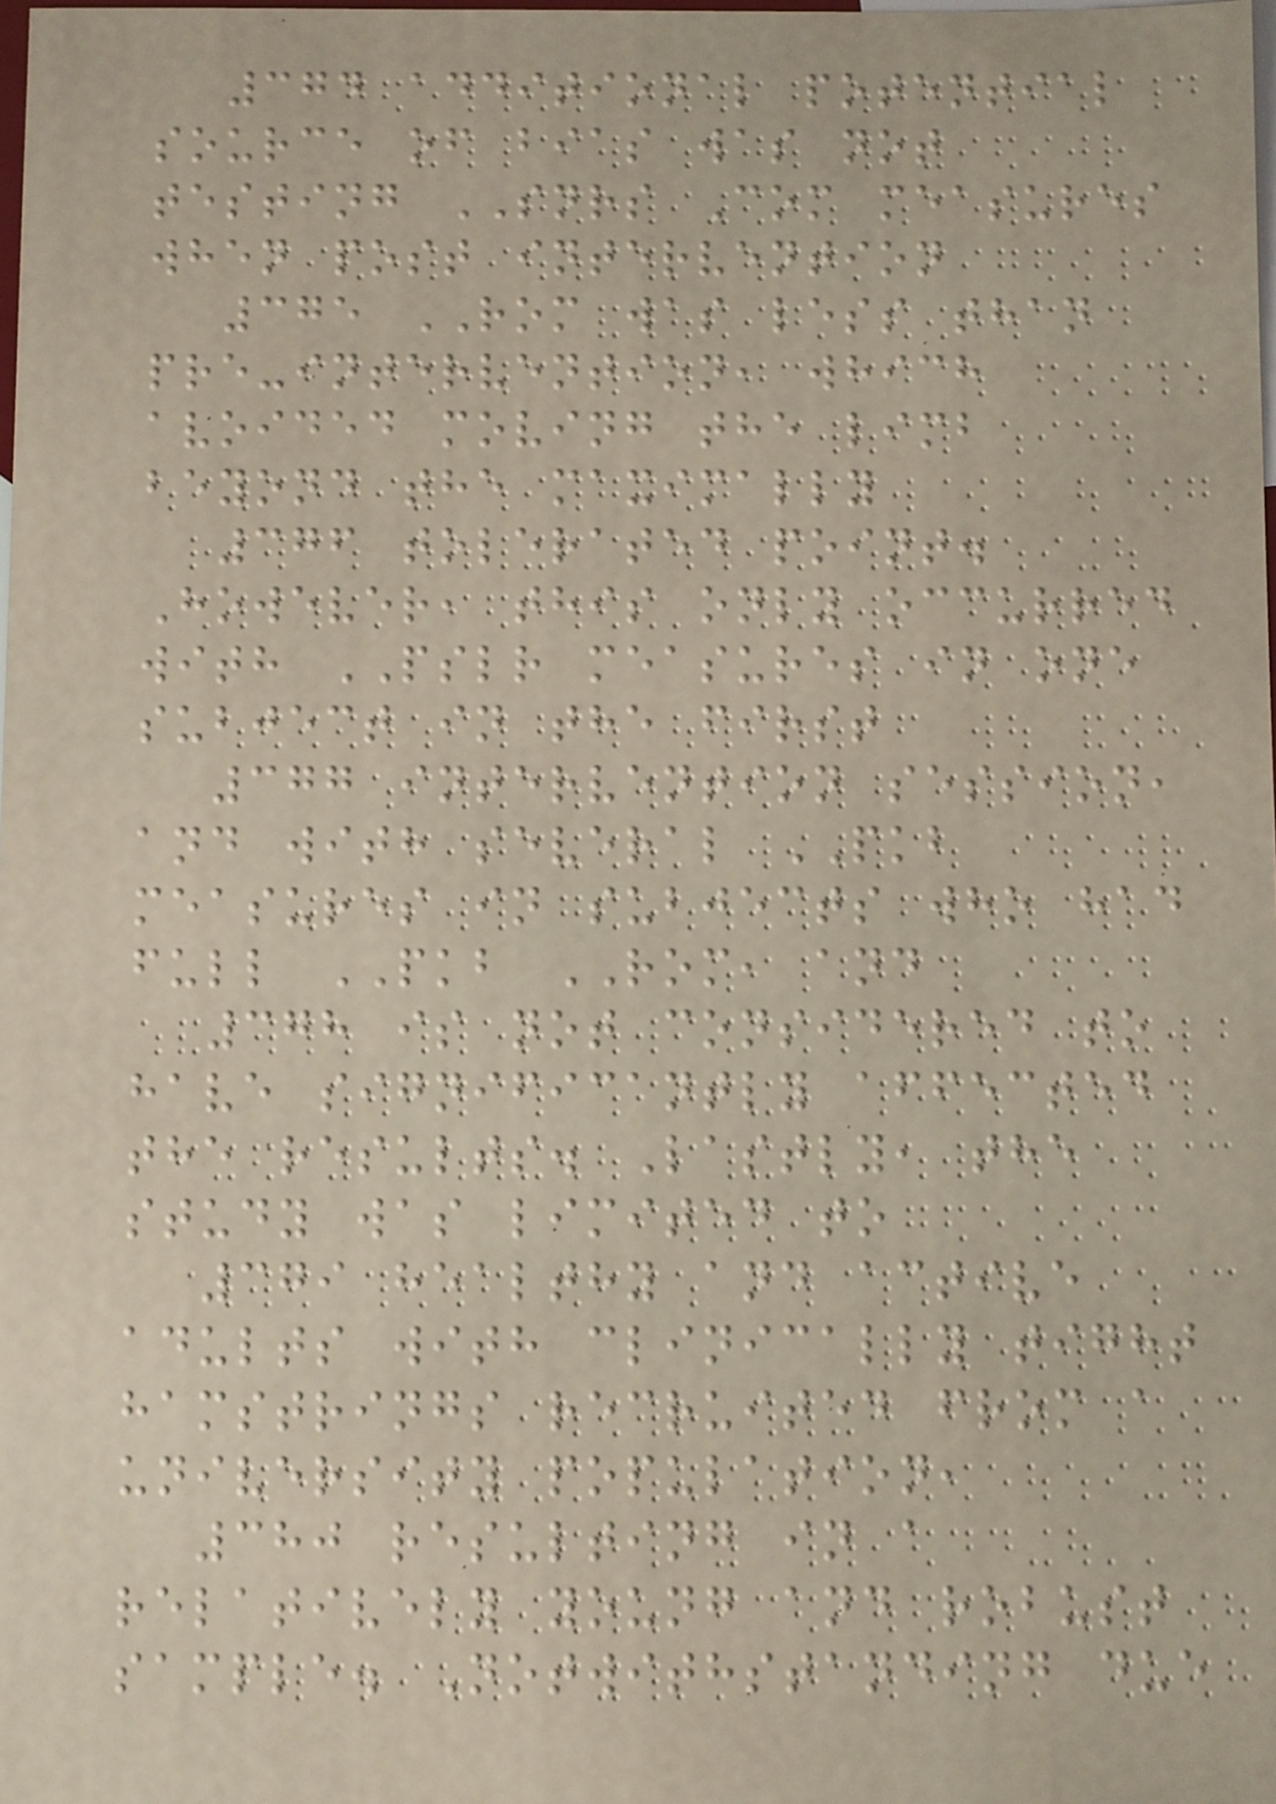374 additional potential
source of bias was not
testing SNRS Com measures
when post intervention
375 ROM was less than
pre-intervention, which
avoided moving the limb
beyond the maximally
376 tolerated point.
However, this only occurred
with PSLR measures in one
subject in the first
377 intervention session,
and with several PKB
measures in subjects who had
full PKB ROM, and
378 is not considered to
have significantly affected
the results. Lastly, the
study was limited to
379 healthy and active
adults with clinically tight
hamstrings recruited from a
university population,
380 resulting in a
relatively young and robust
sample. Notwithstanding due
